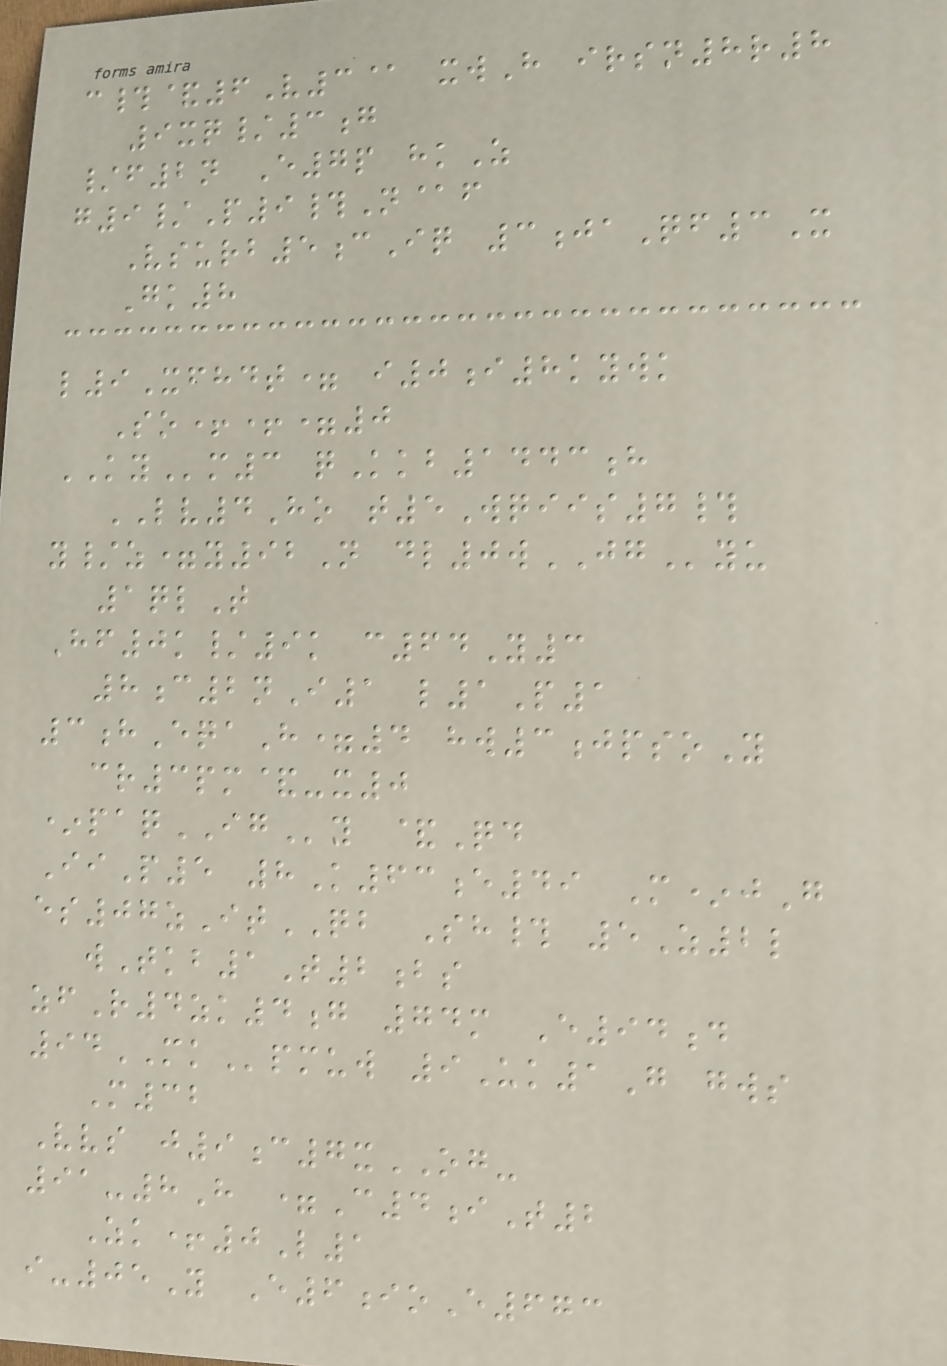c#&6V3@ xwH irsn8r8
9xq/3g
/f2n E7p hkZ
g9/P9#N@f
Vsurb5cIq 3jaQf3X
Gk8
l9Xfhdt= i0i8kywk
So++=0
KYm3 qKkb1443h
LV4Ho t5Wqiis7#
y/z=y92N dl0wJGyu
1qlT
Hf0k/9k c64Y3
8c2nI1 l1P1
3hEqaH=4 hw3jpsoY
cr3pm&-x0
*paqIGy &Qd
IiP5 8K63e49 M*jG
es07zItQB Sh# 5Z2l
wTkb1T2bs
zfR4zk4g 74m E94d
94MKpmuw 9Uk1G gws
M32
Vvs j9c7xOG-
91-8H =C4iT2
Zk+0L1
i-05Y E6ioE673
